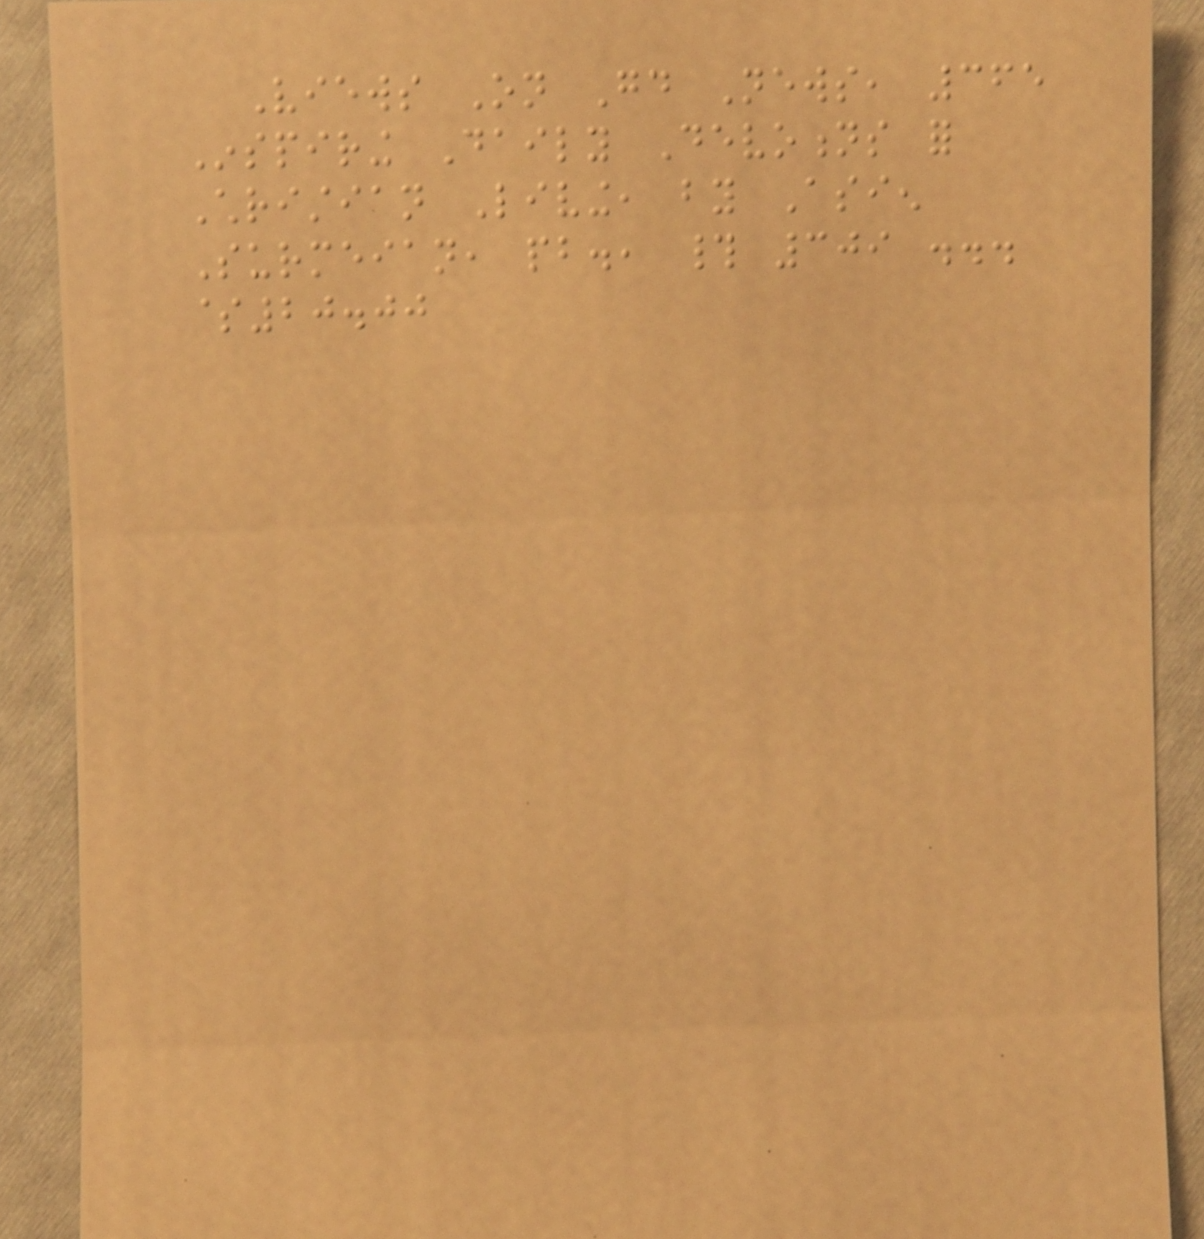Views On Good News, 365
Inspiring Daily Devotions for
Christian Living, by Asien
Surmeian, pb., # 309 ...
$20.00
